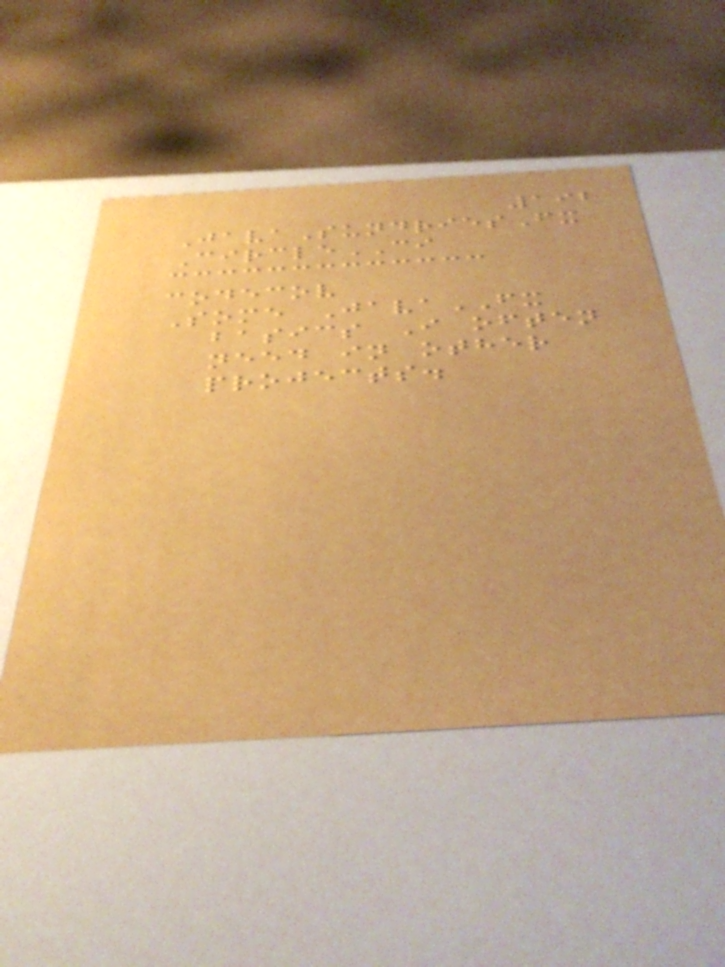192
JavaSundriesFx
CircleCI
codecov
Some JavaFX
basics I often
need in other
projects.
